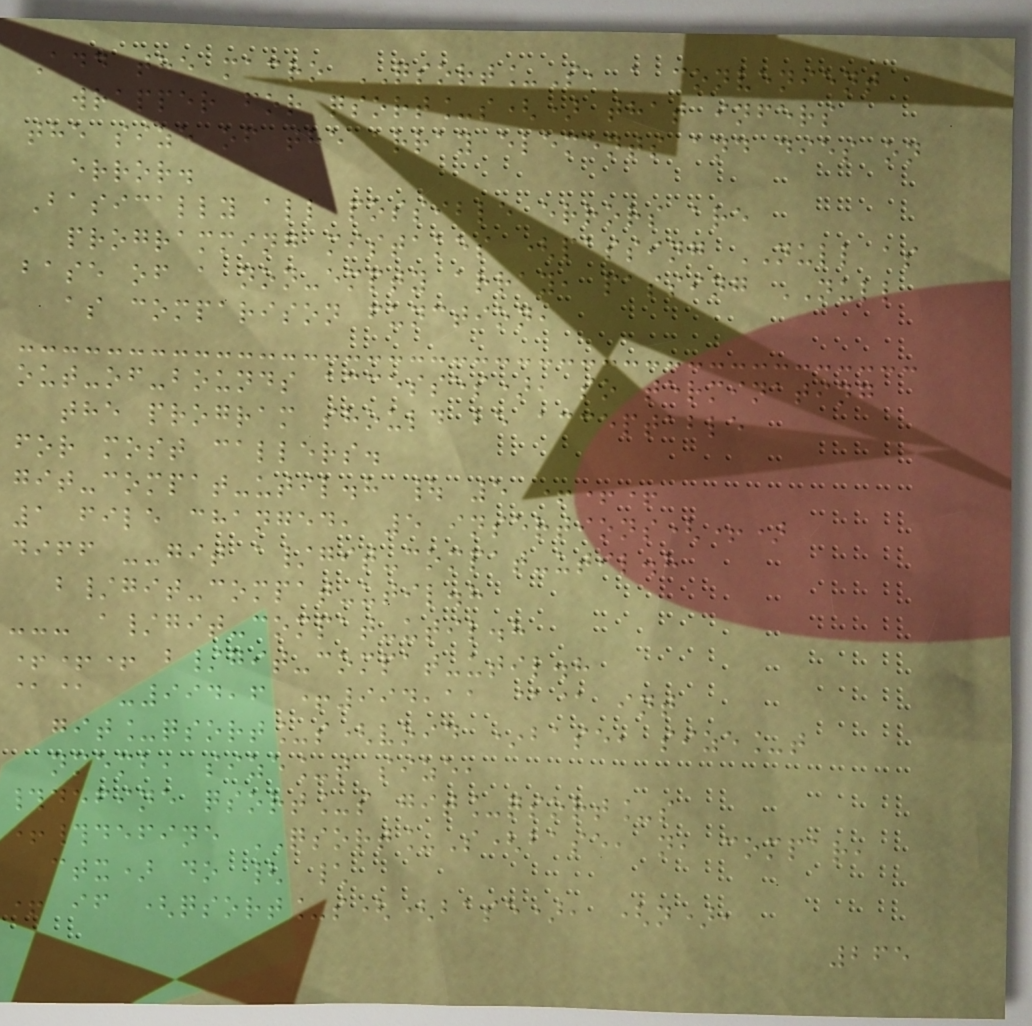Add the macro QSORT_S, a convenient
wrapper for qsort_s() that infers
the size of the array elements and dies on
error.
Basically all possible errors are
programming mistakes (passing NULL as
base of a non-empty array, passing NULL
as comparison function,
out-of-bounds accesses), so terminating
the program should be acceptable
for most callers.
git-compat-util.h | 5 +++
1 file changed, 5 insertions(+)
diff --git a/git-compat-util.h
b/git-compat-util.h
--- a/git-compat-util.h
+++ b/git-compat-util.h
@@ -994,6 +994,11 @@ int
git_qsort_s(void *base, size_t
nmemb, size_t size,
#define qsort_s git_qsort_s
+#define QSORT_S(base, n, compar,
ctx) do { \
+ if (qsort_s((base), (n),
265
